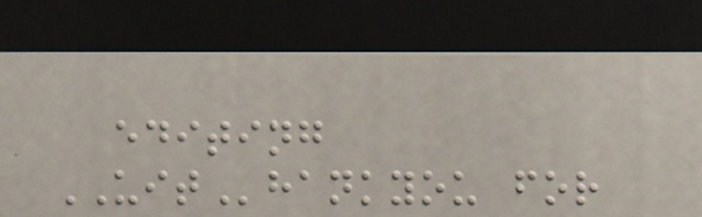editing
UIThankyou for
